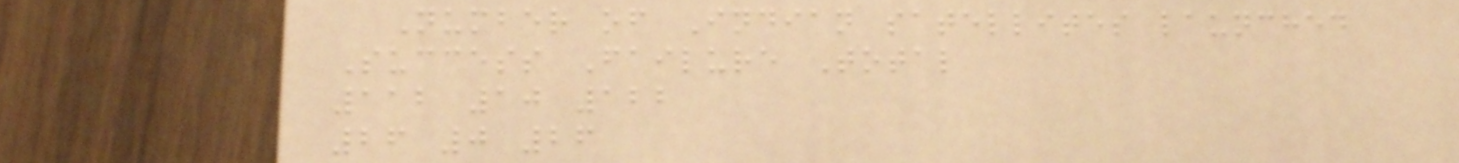Number of Indian satellites launched
Success Failure Total
112 10 122
26 0 26
